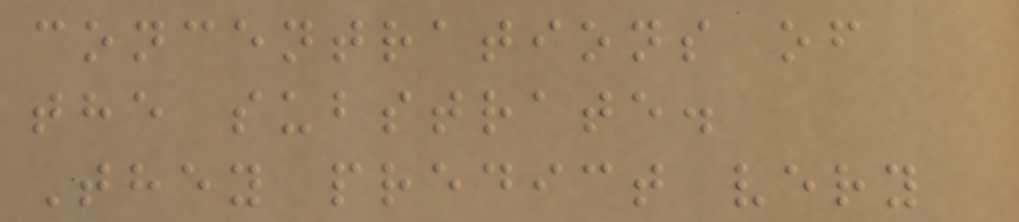concentrations of
the substrate.
They predict very
